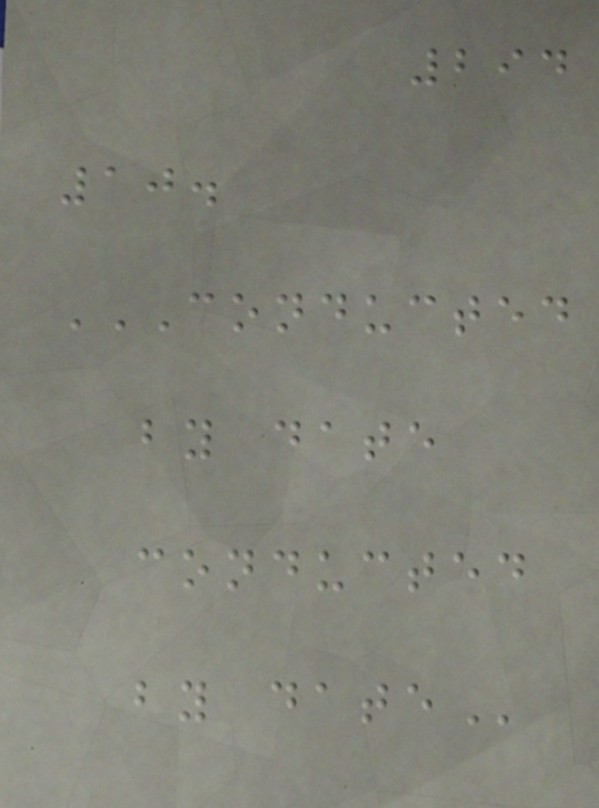294
10.
CONDUCTED
BY DATE
CONDUCTED
BY DATE
